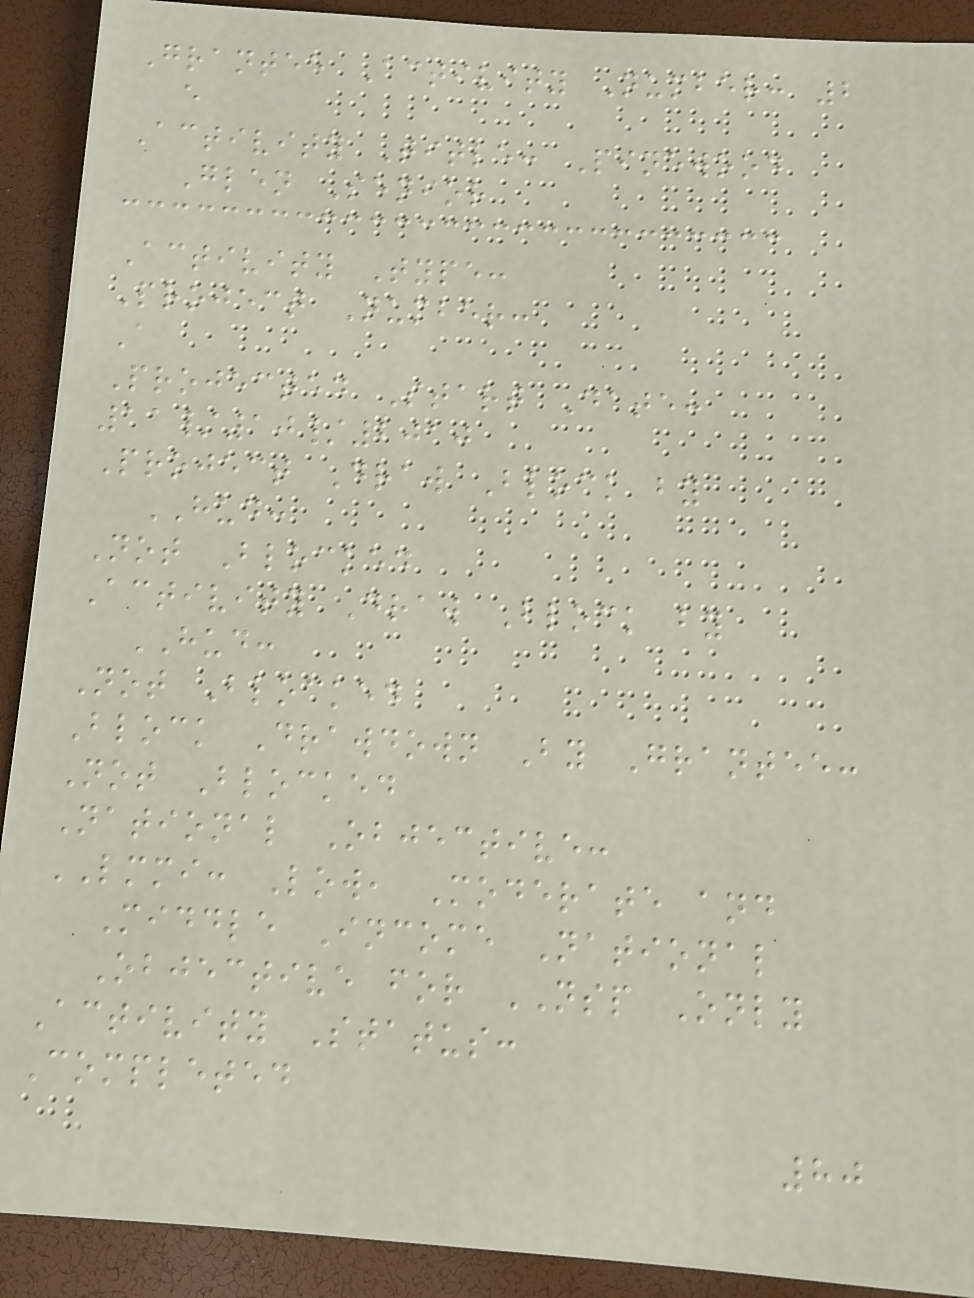Grantee Activity Number: 2
e
Activity Title: Pinewood
Glen Senior
Activity Type:
Project Number:
A
Projected Start Date:
11/10/2010
Project Draw Block by
HUD:
Not Blocked
Activity Draw Block by
HUD:
Not Blocked
Block Drawdown By Grantee:
Not Blocked
National Objective:
LMMI: Low, Moderate and
Middle Income National
Objective for NSP Only
Activity Status:
Completed
80
